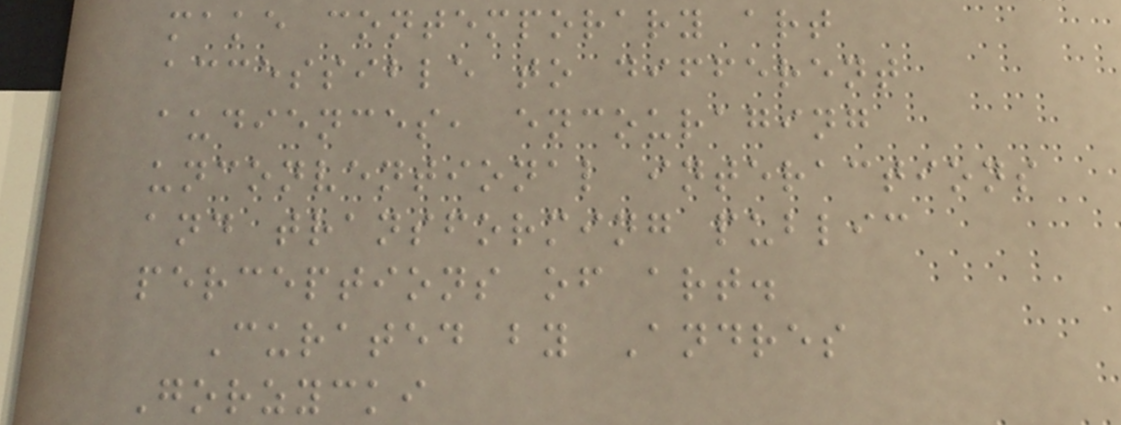make contemporary art
accessible to different
audiences, encouraging
unconventional interactions
and transforming public
perceptions of art.
Curated by Andres
Gorzycki
